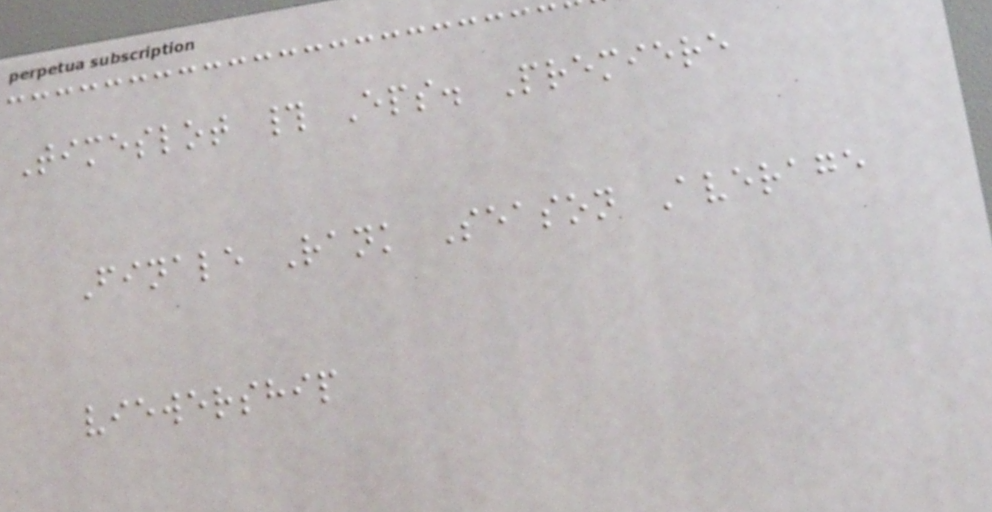Timeslot # Eps. Premiere
Finale Rank Season Average
viewership
